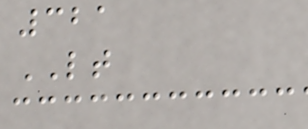321
LT
